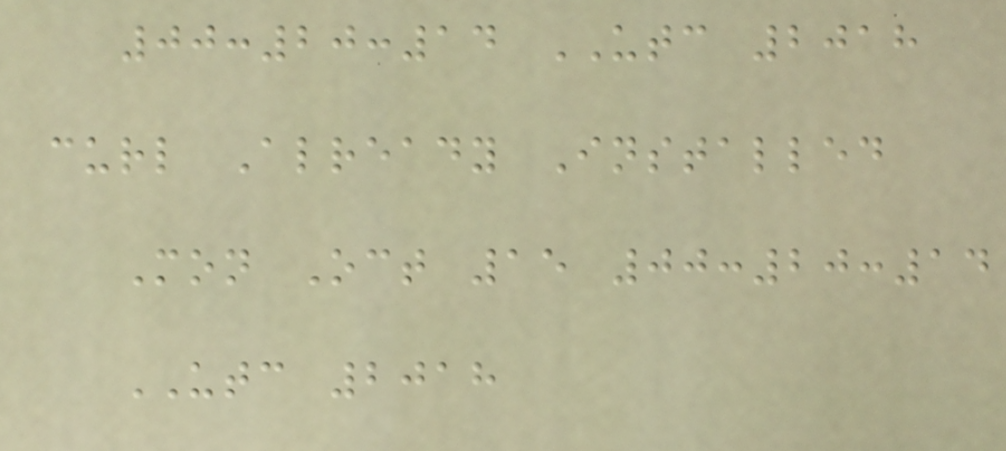00:20:14 UTC 2018
curl Already Installed
Mon Oct 15 00:20:14
UTC 2018
